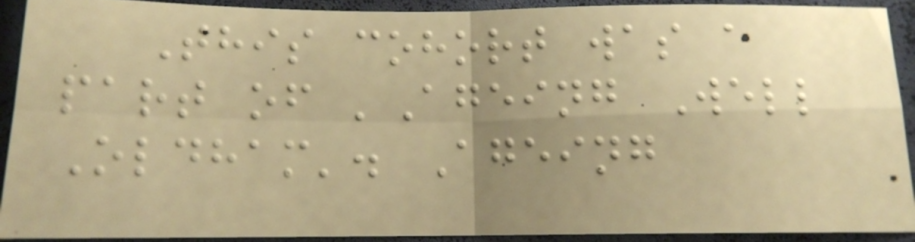This cohort was a
part of 'Ageing Well
Oldham'. Ageing
